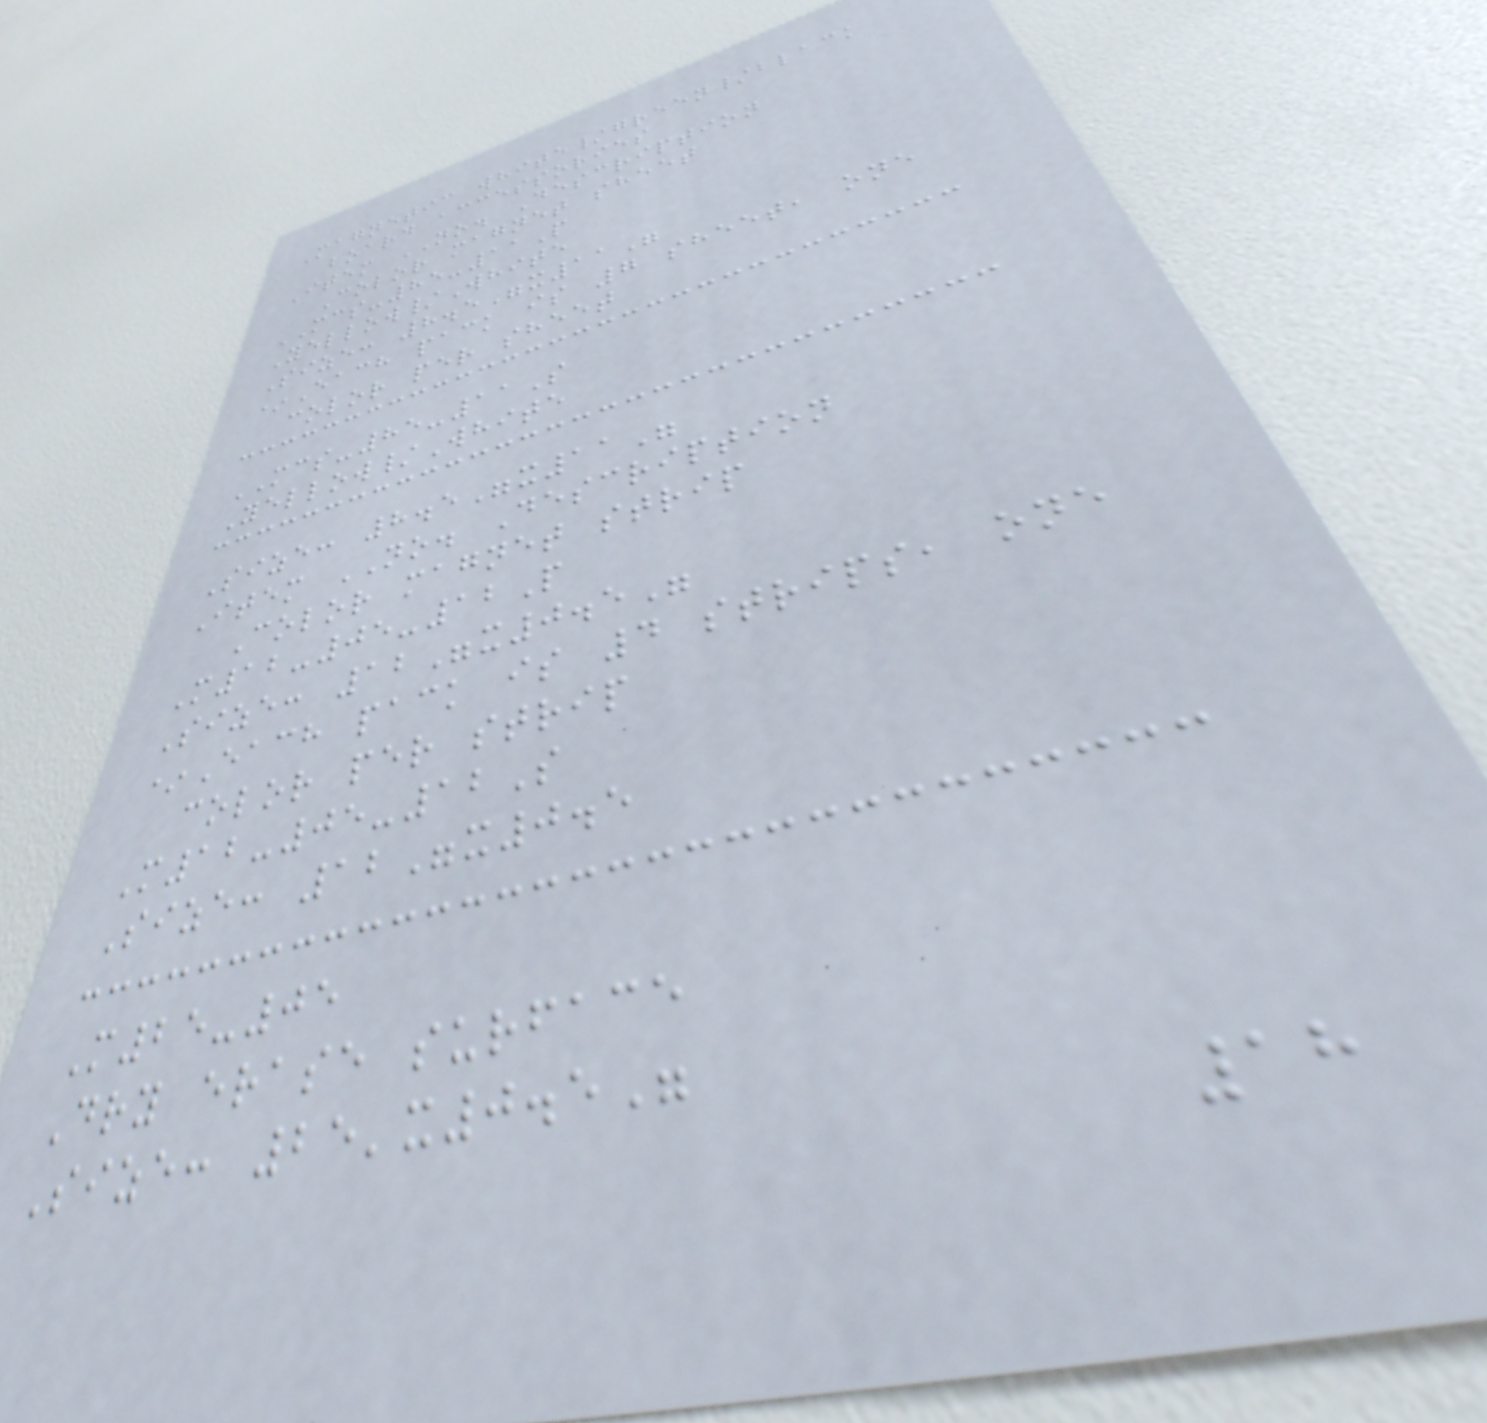Magnetic white/green/black
board accessories
Item NO. Description
Color magnet sheet
MCS-85-11P
Yellow/White
Size: 8.5"x11"
*Each pack is 7 sheet, one
color per sheet
MCS-85-11S
Yellow/White
Size: 8.5"x11"
Item NO. Description
Color magnet strip
M12-05-12P
Size: 12"x0.5"
*Each pack is 4 strips, one
color per strip
M12-05-12S
Size: 12"x0.5
M25-05
Dry erase surface
Size: 25'x0.5"
18
